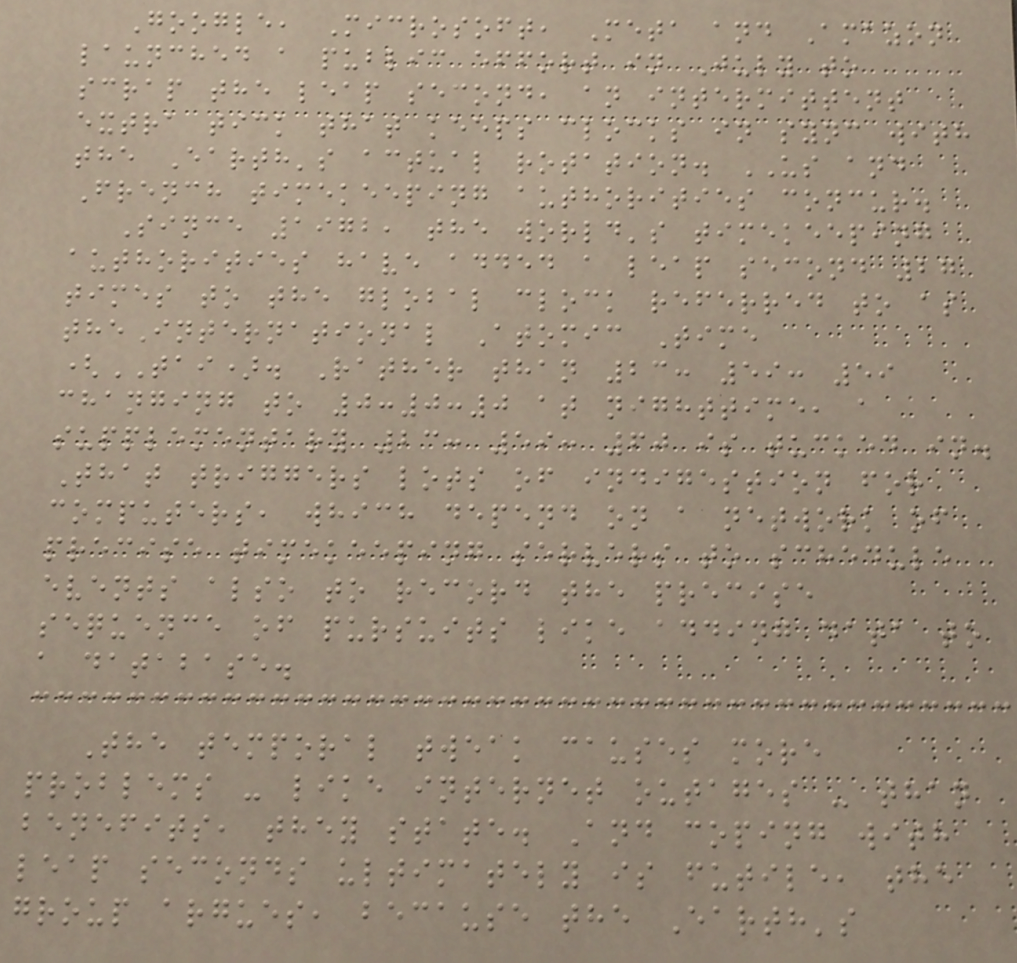Google, Microsoft, Meta and Amazon
launched a public effort in July to
scrap the leap second, an intermittent
extra tick that keeps clocks in sync with
the Earth's actual rotation. US and
French timekeeping authorities concur.
Since 1972, the world's timekeeping
authorities have added a leap second 27
times to the global clock referred to as
theInternational Atomic Time
(TAI). Rather than 23: 59: 59
changing to 0:0:0 at nighttime, a
supplementary 23: 59: 60 is tucked in.
That triggers lots of indigestion for
computers, which depend on a network of
precise timekeeping servers to schedule
events also to record the precise
sequence of pursuits like adding data to
a database.
The temporal tweak causes more
problems - like internet outages - than
benefits, they state. And coping with
leap seconds ultimately is futile, the
group argues, because the Earth's
